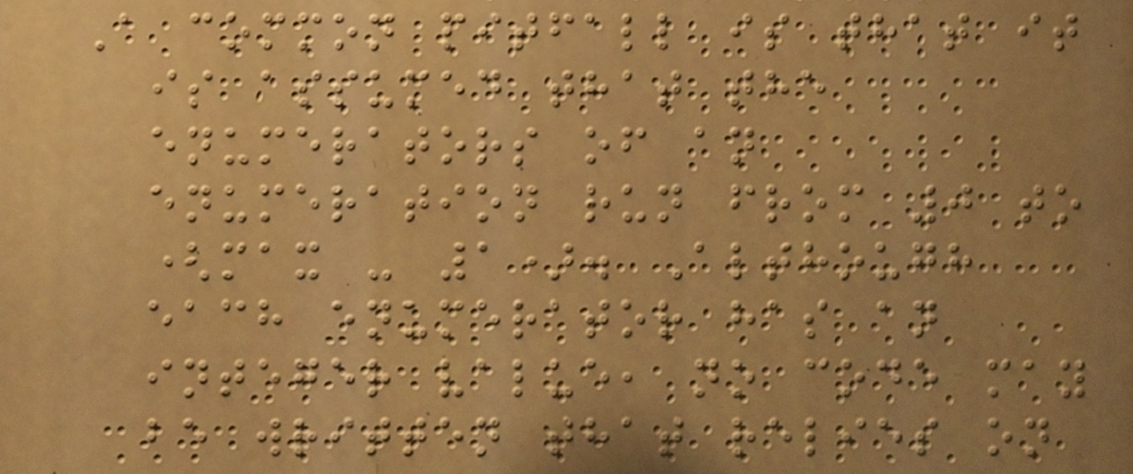A common pitfall is that it
is assumed that the
enumerators of an
enumeration run from 0 to
(max - 1). Although
each enumerator has an
integer value, no code may
be written that relies on
